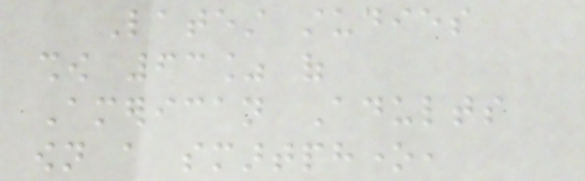Latest studies
show 63% of
American Adults
own a smartphone,
